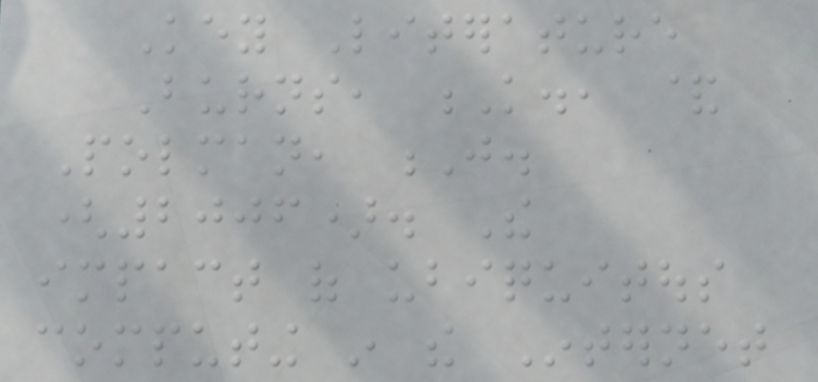Key Literature
Burns, K., &
Polman, J.
(2006). The
impact of ubiquitous
computing in the Internet
